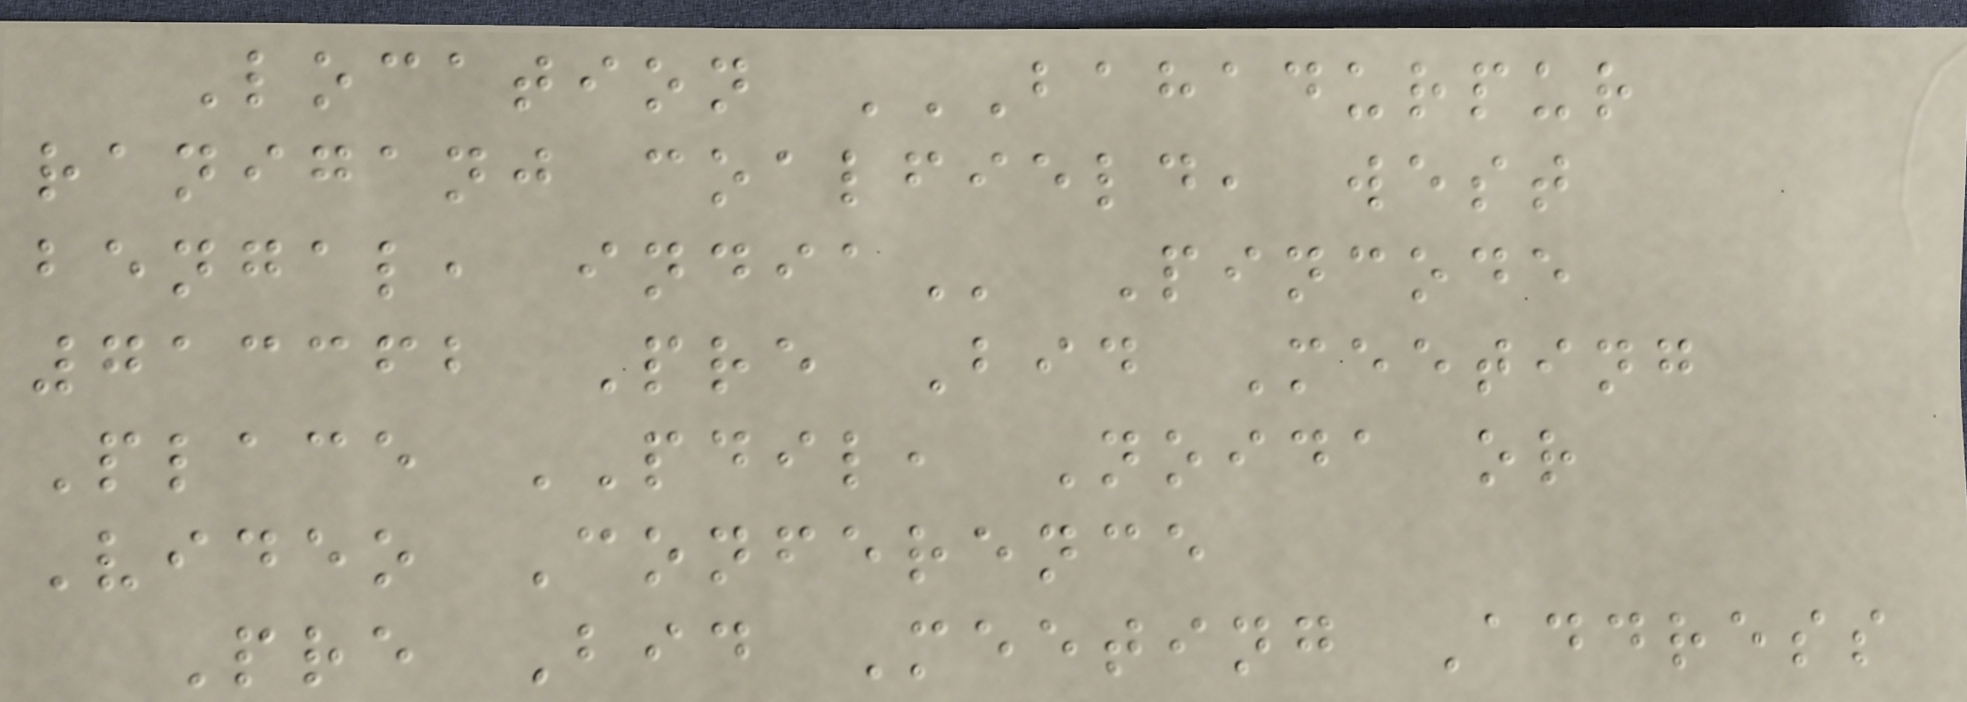Location BAHADURPUR
RANIGANJ COALFIELD, WEST
BENGAL, INDIA Pincode
713362 Pre Bid Meeting
Place PDIL, Noida or
Video Conference
Pre Bid Meeting Address
